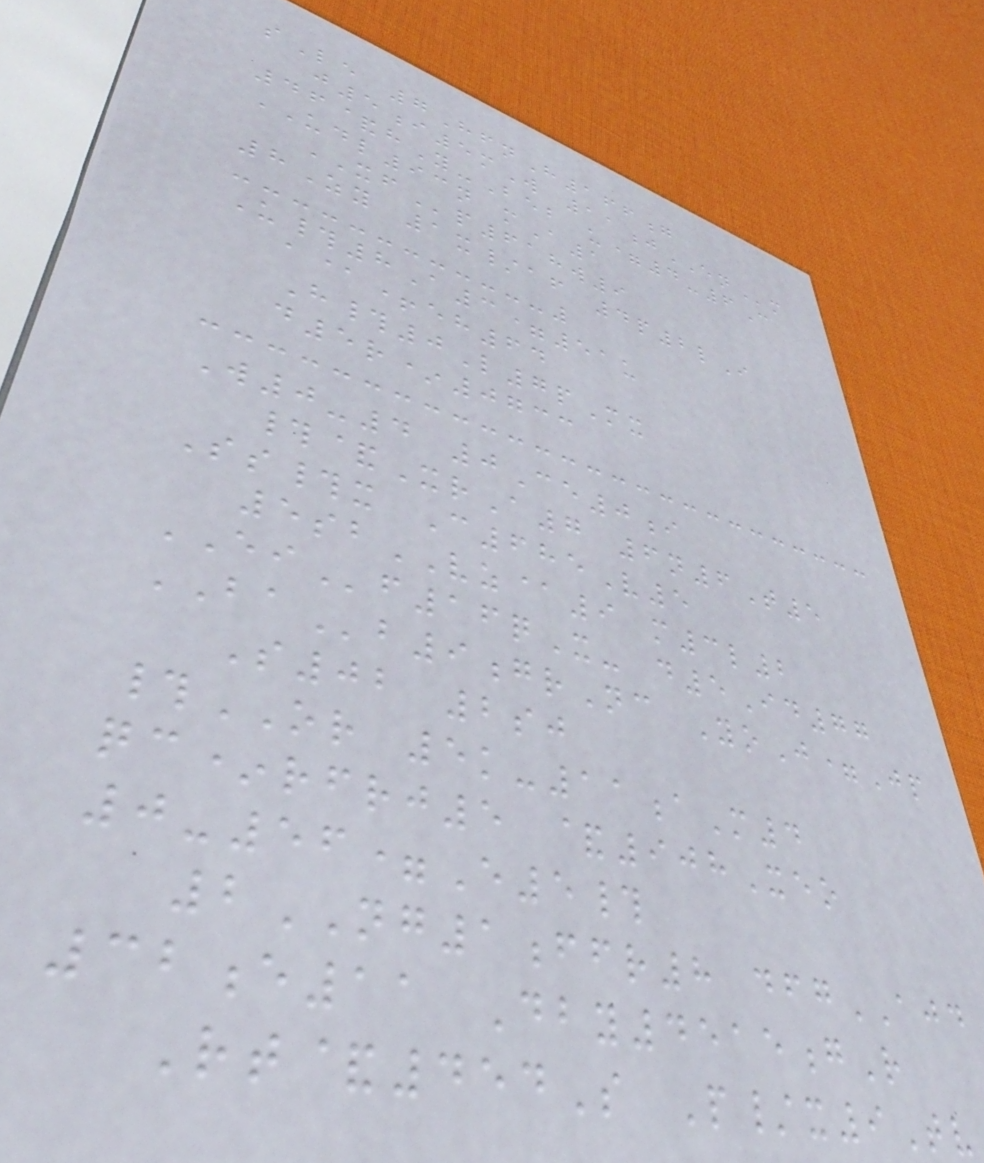sLe 7HfnH166g
j5i5mW 11jENm
46&hY-Beb u=4-6C
UDL93n mA1
XFp618w9
8Zy 1x/af 4p2lI
U#8A3=51u
a@+eh64
H#0L7pMx
d5r*0733
W0-4 0Ce0i
#&XrA7 6n6T5
Ss#x C685V5
5sbVZ@9 m3l2
EIf16qX- d5Id77
BAb9grNc YoJ=Jp
S02 2sj
#OR 5k-11aM4
qc*rfrj5 &908Xeo
0-56=E5#
2NG1ffr8 dfgAJD
32e11 Dby4515gR
Rt&454S P/x9Tv
